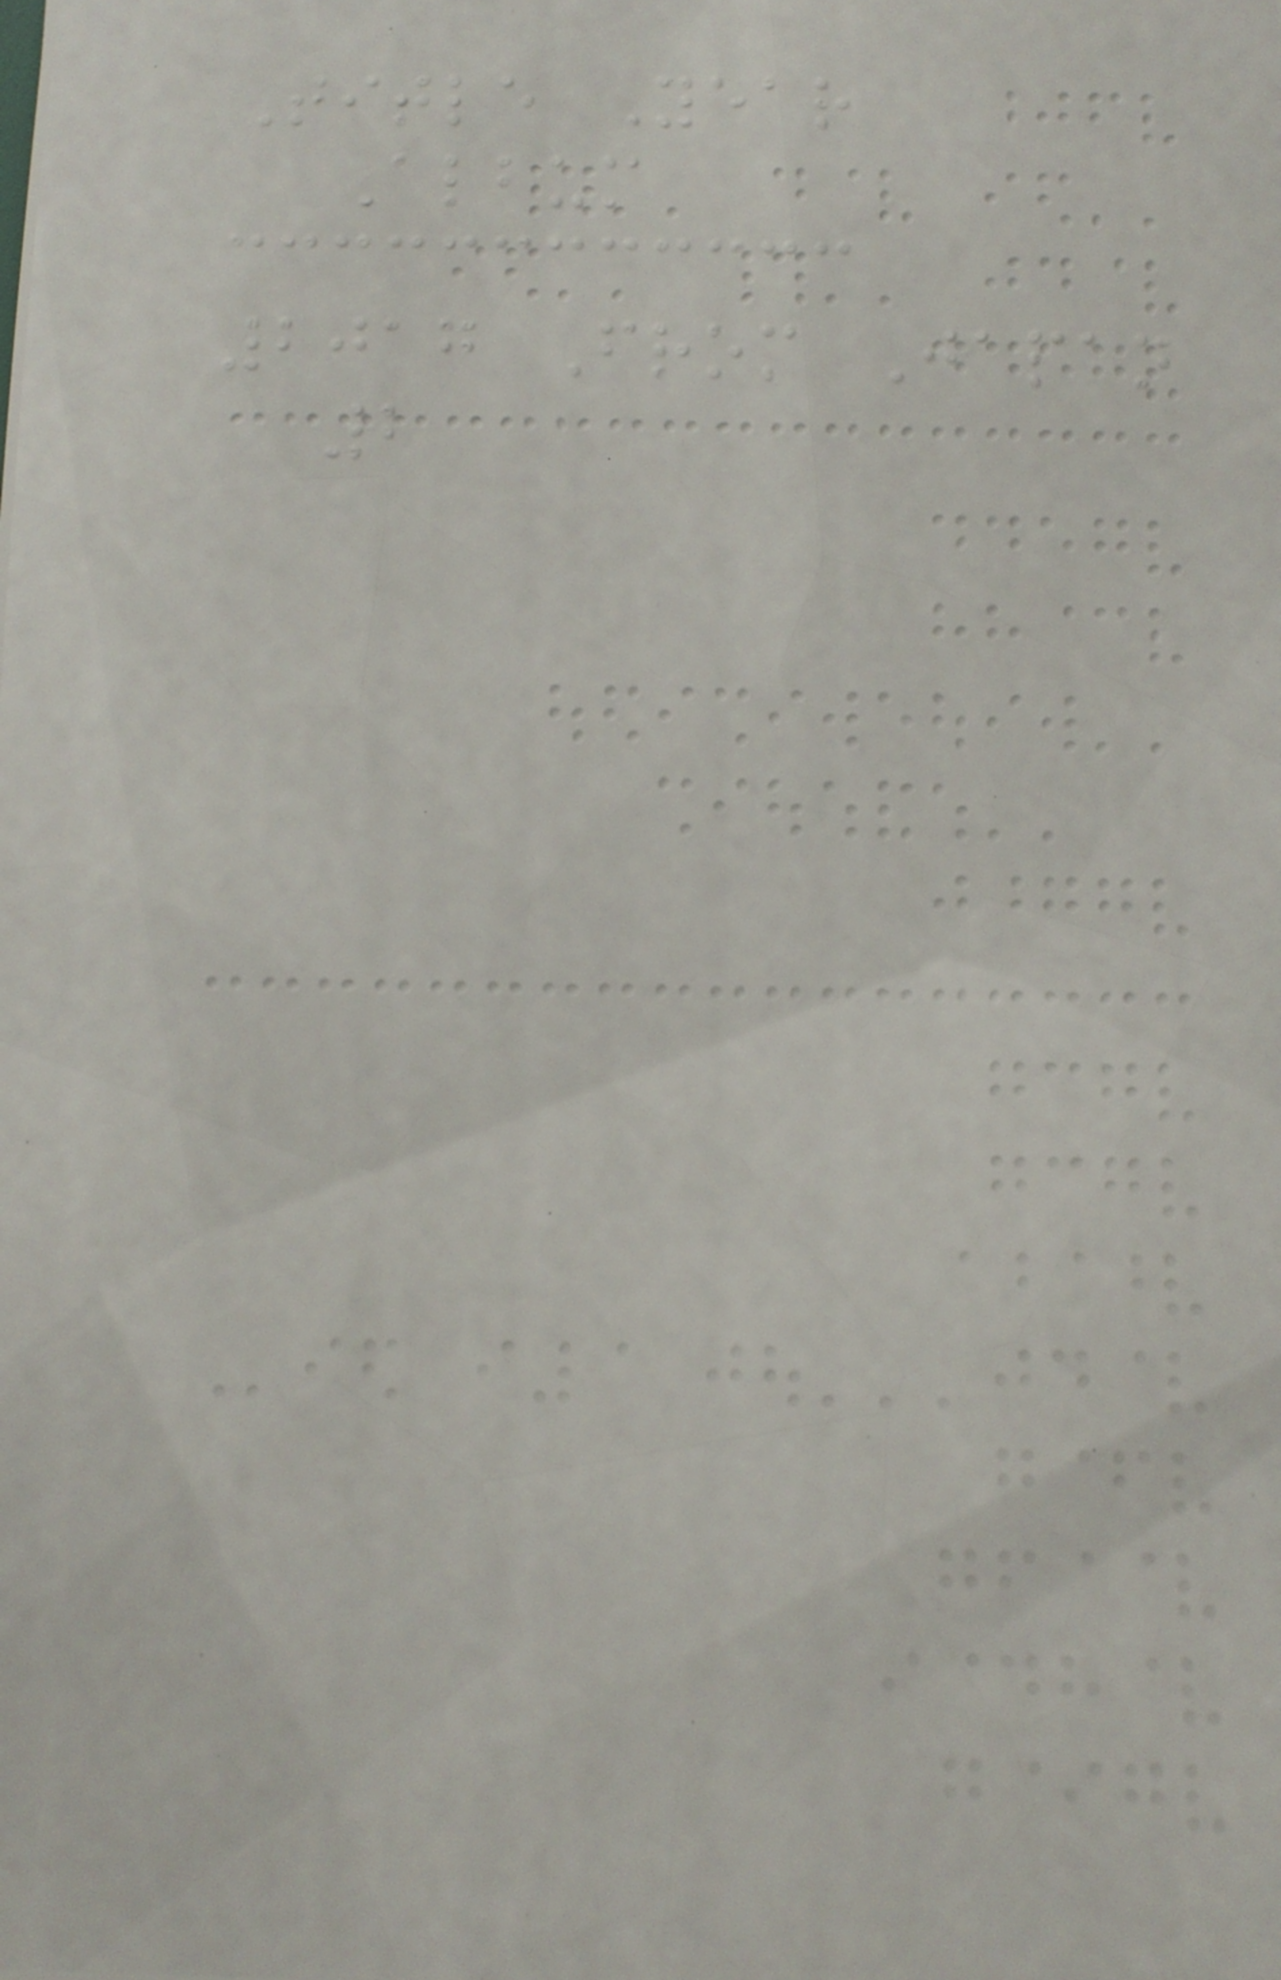Title Year
Album
2017 From Japan
2
